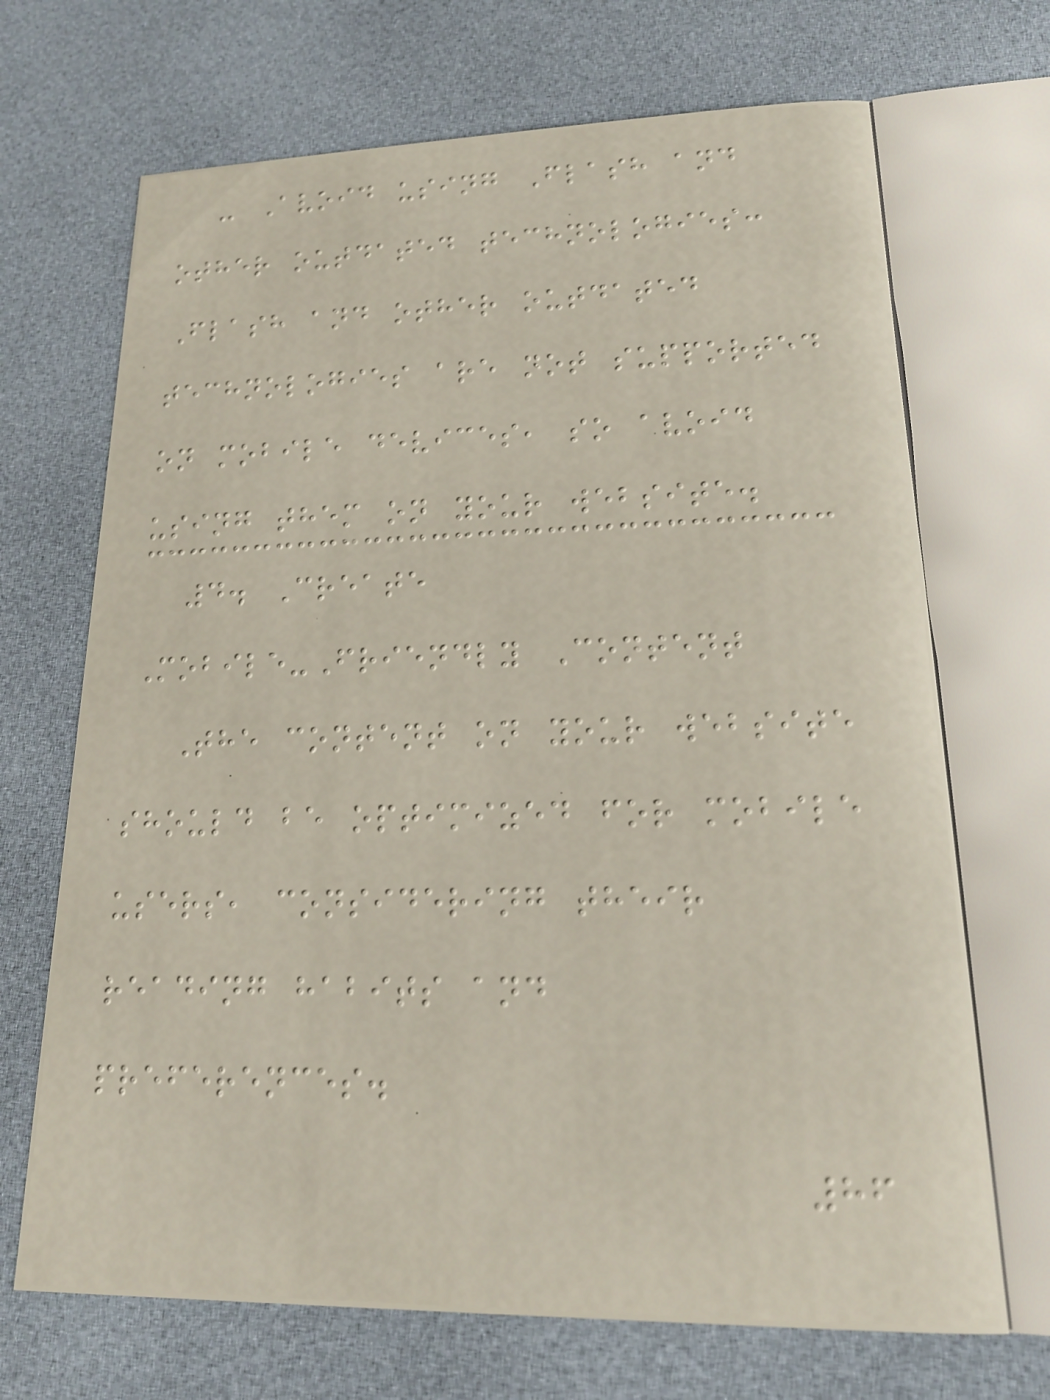- Avoid using Flash and
other outdated technologies:
Flash and other outdated
technologies are not supported
on mobile devices, so avoid
using them on your website.
4. Create
Mobile-Friendly Content
The content on your website
should be optimized for mobile
users, considering their
reading habits and
preferences.
86
